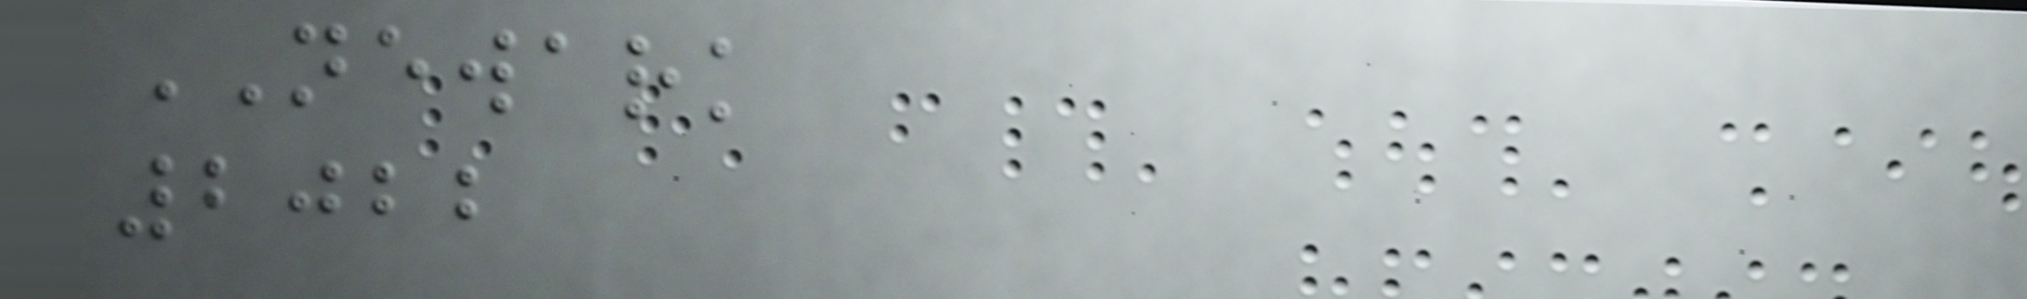NEWARK
2022
